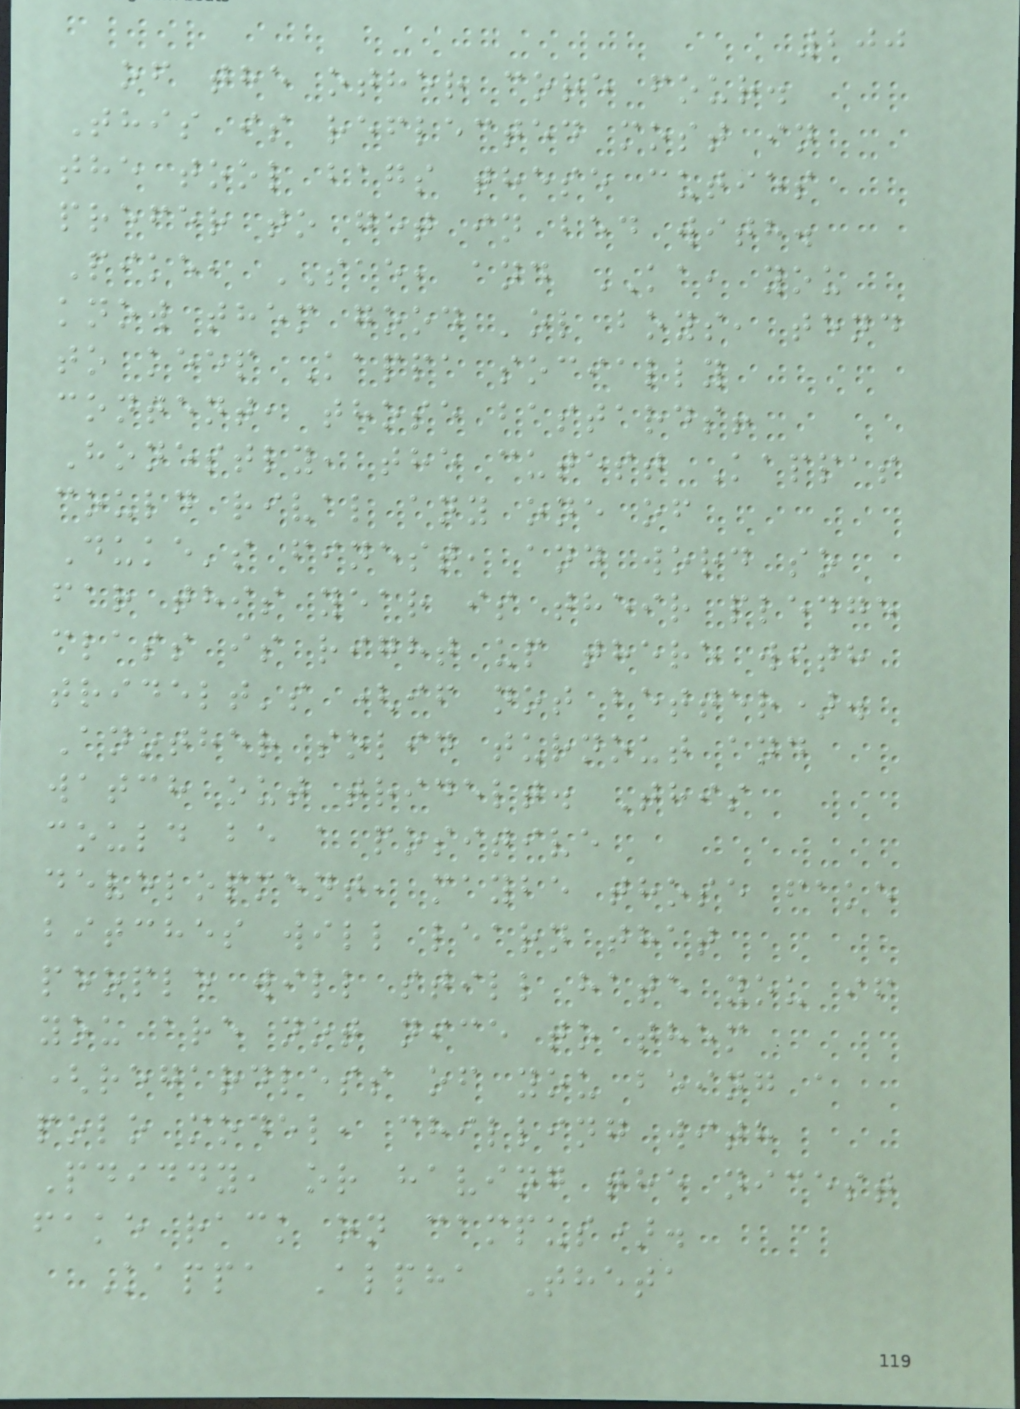200
of the other core four.
This is reflected most in
the tool bags these cuties
prefer to get in bed with.
Pike, SAE, and KA, you
know them good 'ol boys, tend
to keep Kappa socially
content, those bastards!
Honestly, the cutest Kappas
could rival any one of
Duke's finest, and word so
far this year is their pledge
class is right up there with
tridelt's (if not better).
Another solid turnout and
watch out tridelt. This
could be a positive
development, maybe those fake
bitches will learn that
people will still hate you if
you are not nice to them
(regardless of you being a
polo model, chilling with
Pdiddy, or having the nicest
fake rack on campus).
Kappa Alpha Theta
